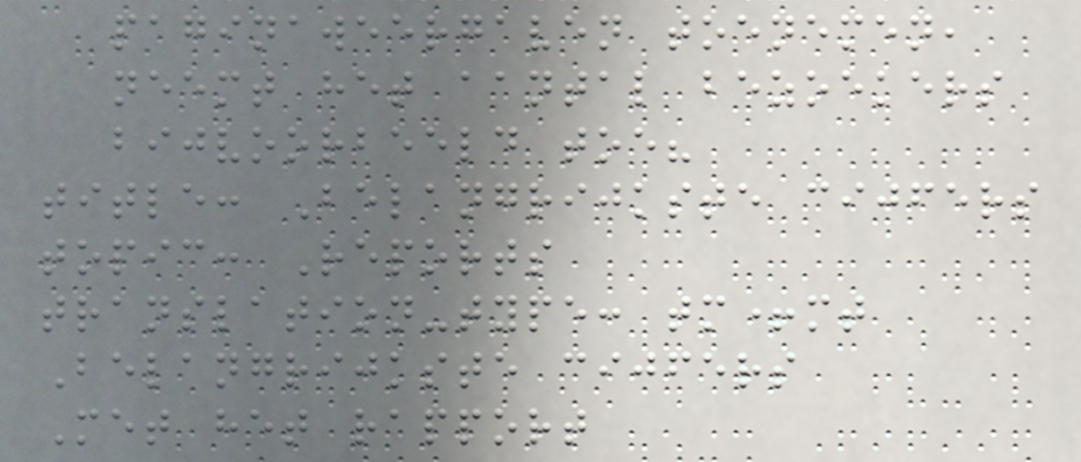paginaweergaven toenemen,
neemt het aantal bezoekers
bijvoorbeeld toe?
title: Belangrijkste cijfers
topic: Reports
translation-type: tm+mt
Belangrijkste cijfers
Met het rapport
